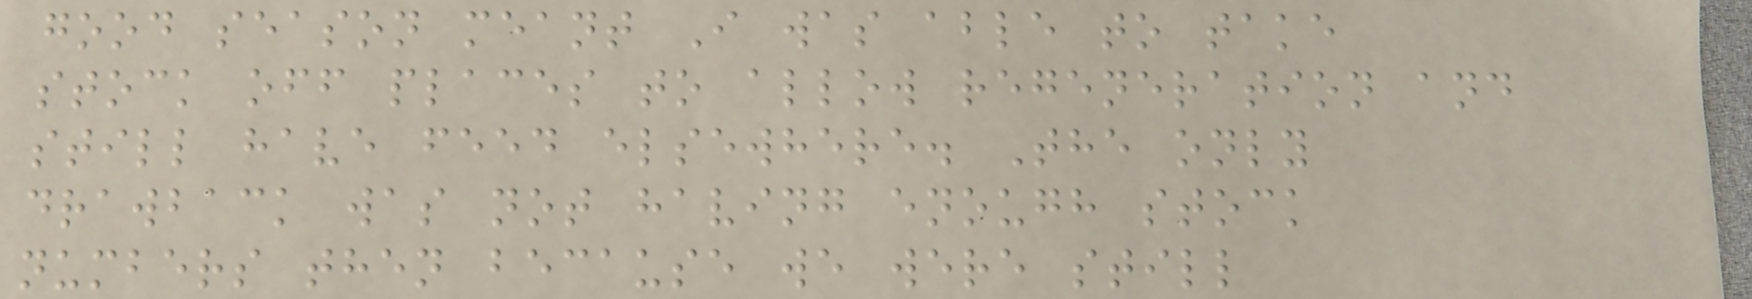good season meant I was able to take
stock off places to allow regeneration and
still have feed elsewhere. The only
drawback was not having enough stock
numbers then because we were still
